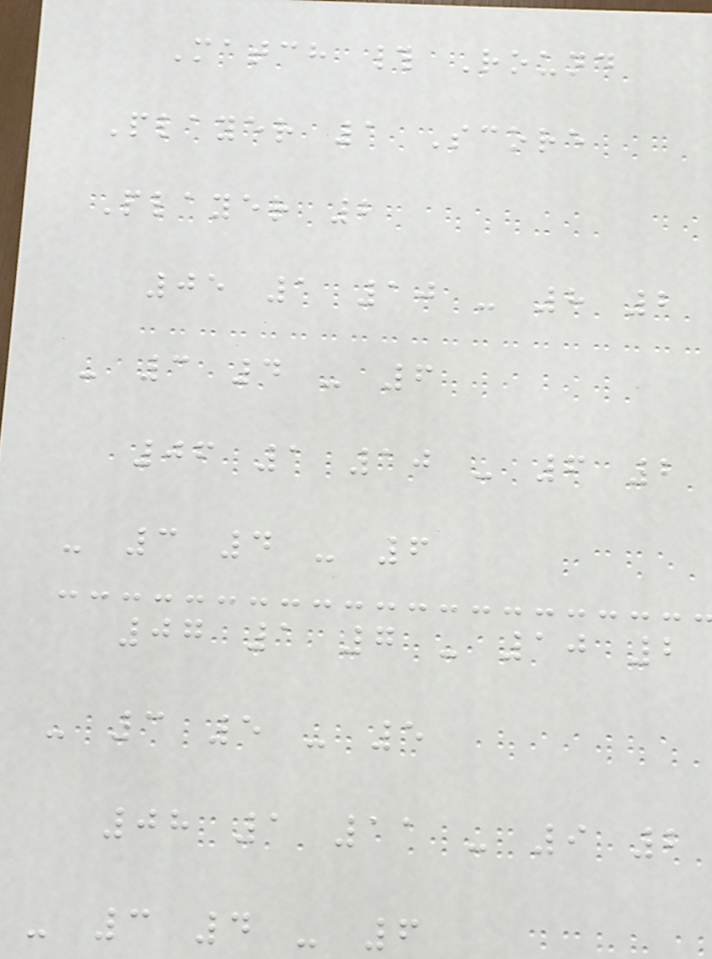Match # Round
Player 1 Score
Player 2
05 1 10 - 8 2
- 3 4 - 6
06 1 10 - 6 2
- 3 4 - 6
07 1 7 - 10 2
- 3 5 - 5
08 1 11 - 9 2
- 3 4 - 6
